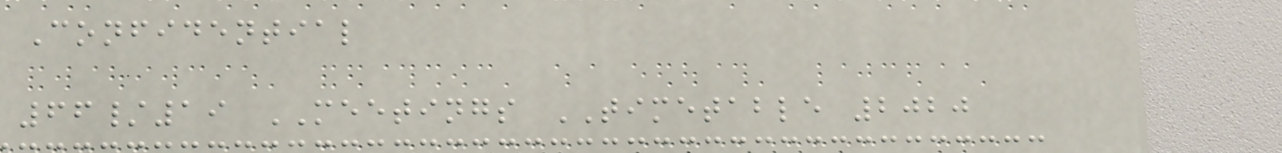Confidential
66/19 MEETINGS TIMETABLE 2020
